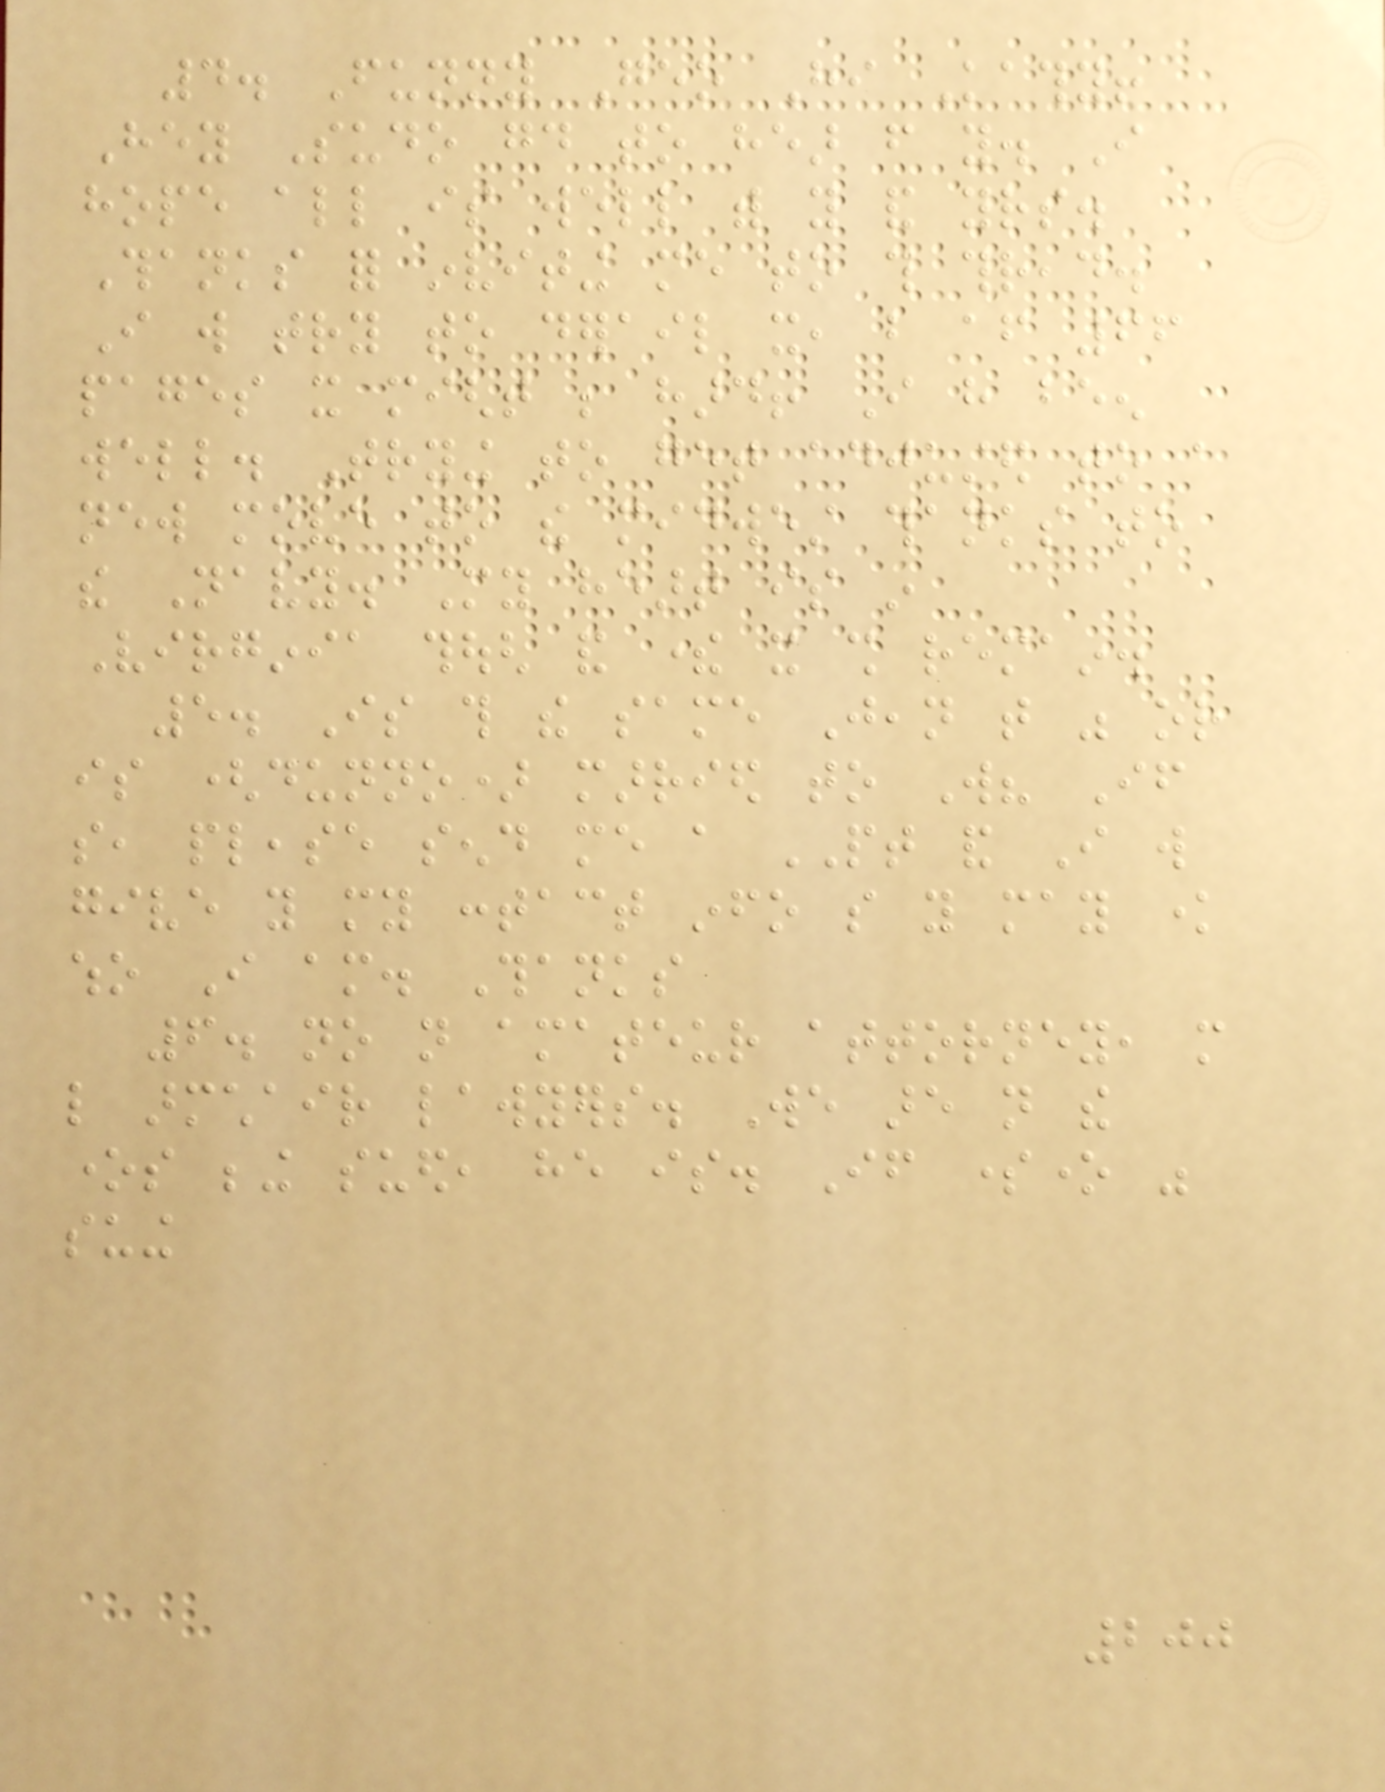4. Funny Geo Hi Kathy!
Hey Sudo good to hear from you. I
hope all is well with you and yours.
Thanks for inviting me to this thread.
I will try to derail it, but after 66
pages it might be hard! I have been
well. Trying to get adjusted to a
new move to the midwest thanks to
the Navy. My heart is in
Virginia though and there it shall remain.
5. Is this the same Jean that was or
is (dunno) married to Will? If
so, please send me a PT and I will
give you my contact info so you may know
who I am. Thanks
6. no not amateur attorney, more
like armchair lawyers. We are not the
ones being sued, he is. If someone was
suing
200
